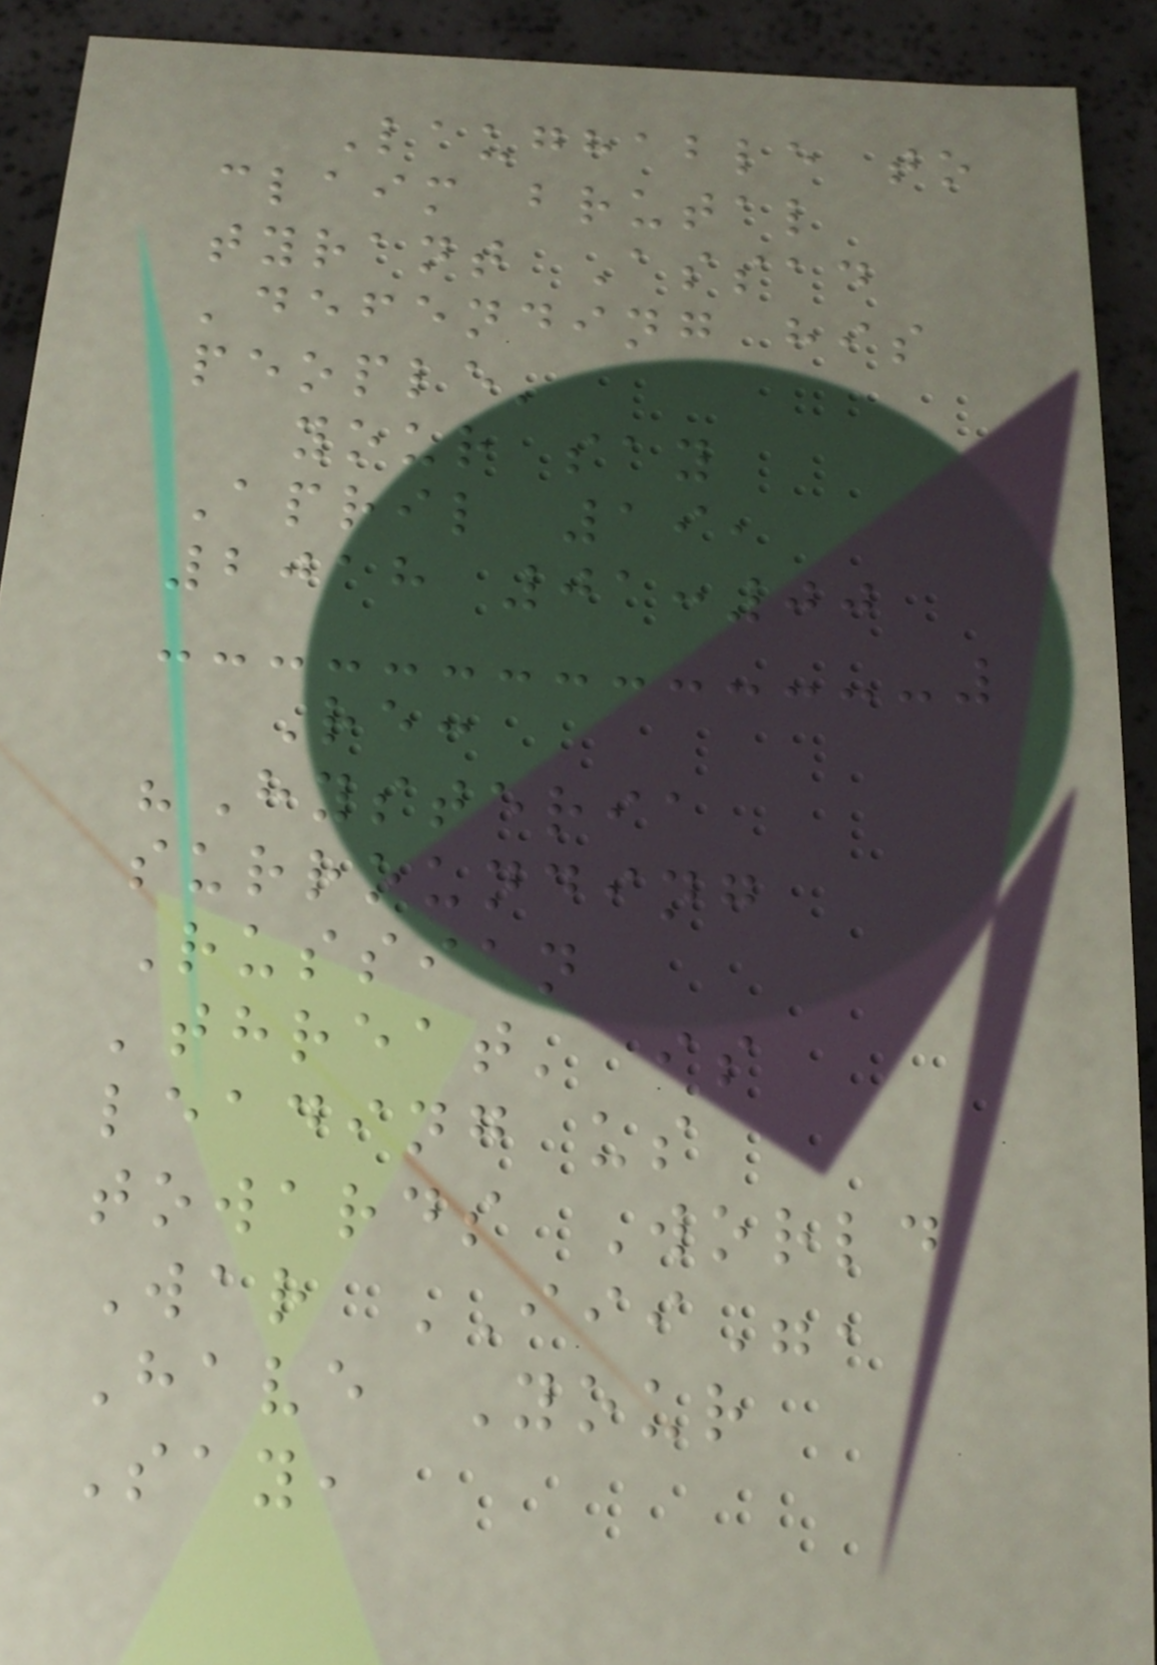Laughable to
claim brutal
tyrant Assad
'defending his
people'
your say
April 19,
2018 01:00
Re:
"Hysteria
surrounding
Russian
'threat' is
leading us
towards World
War III",
Have Your
Say,
